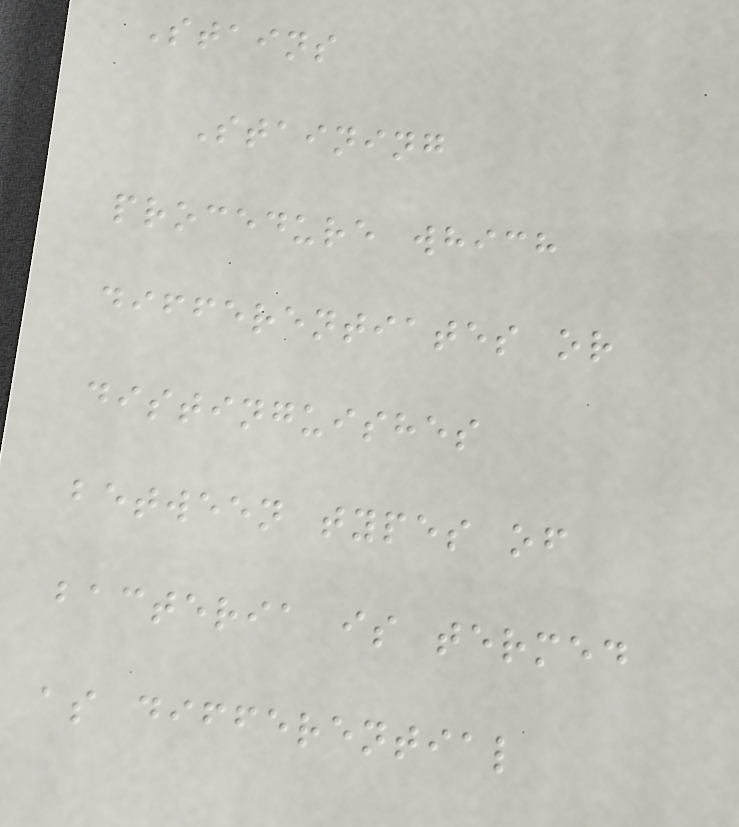Stains
Staining
procedure which
differentiates or
distinguishes
between types of
bacteria is termed
as differential
